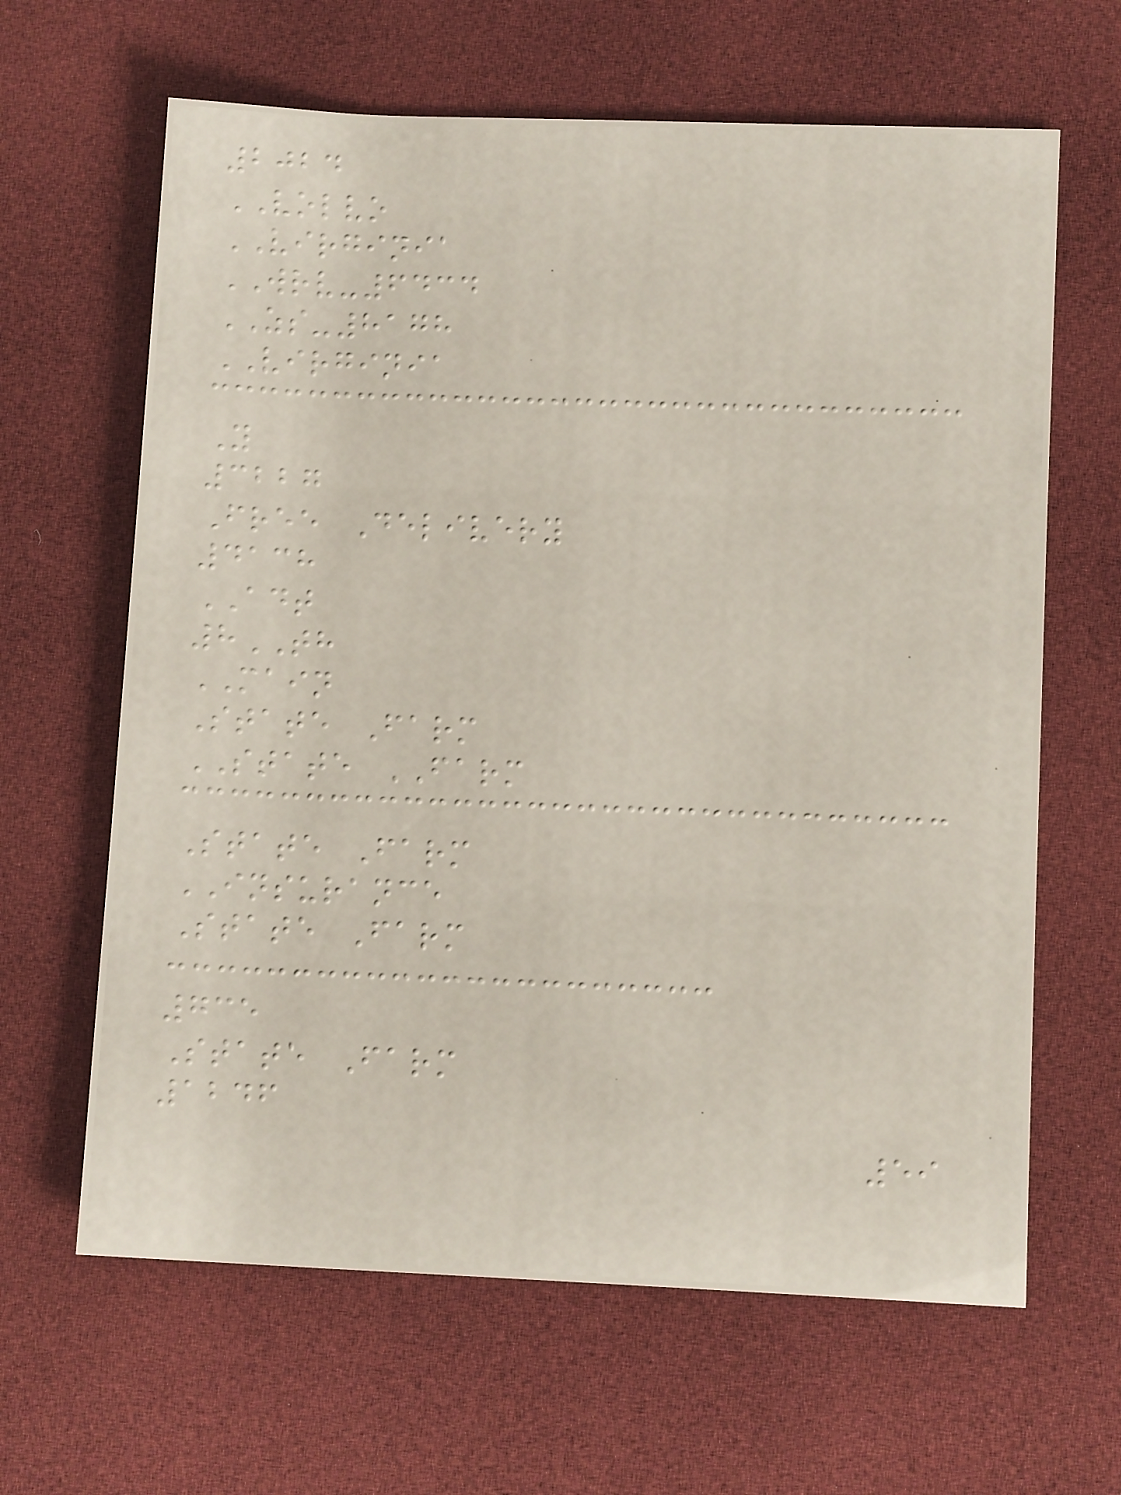2024
VOLVO
VIRGINIA
WRV-6434
ZS-8178
VIRGINIA
Y
3227
Free Delivery
4138
ADT
8TH
MAIN
State Farm
STATE FARM
State Farm
INSURANCE
State Farm
735
State Farm
1246
59
